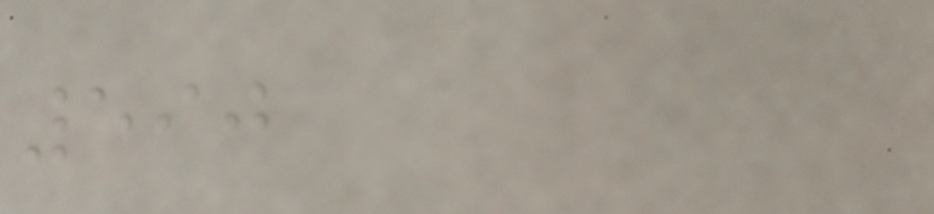590
